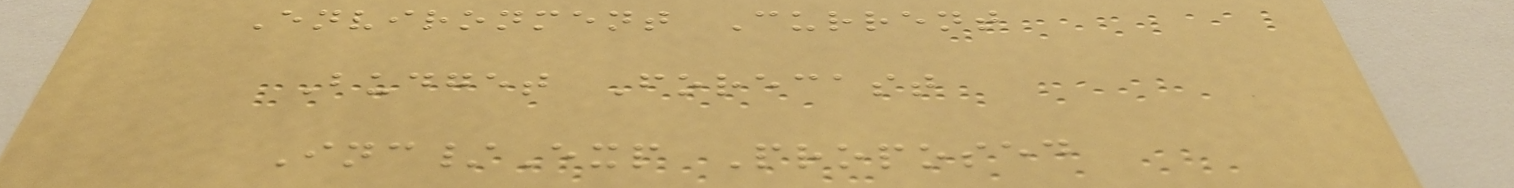Environment Current
Budget Forecast
Inc/Exp Proposed
